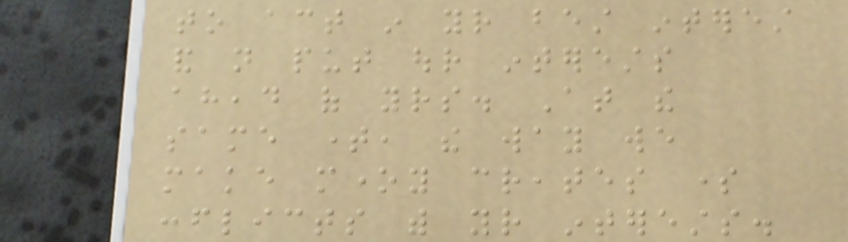to act in your best interest
and not put our interests
ahead of yours. At the
same time, the way we
make money creates some
conflicts with your interests.
